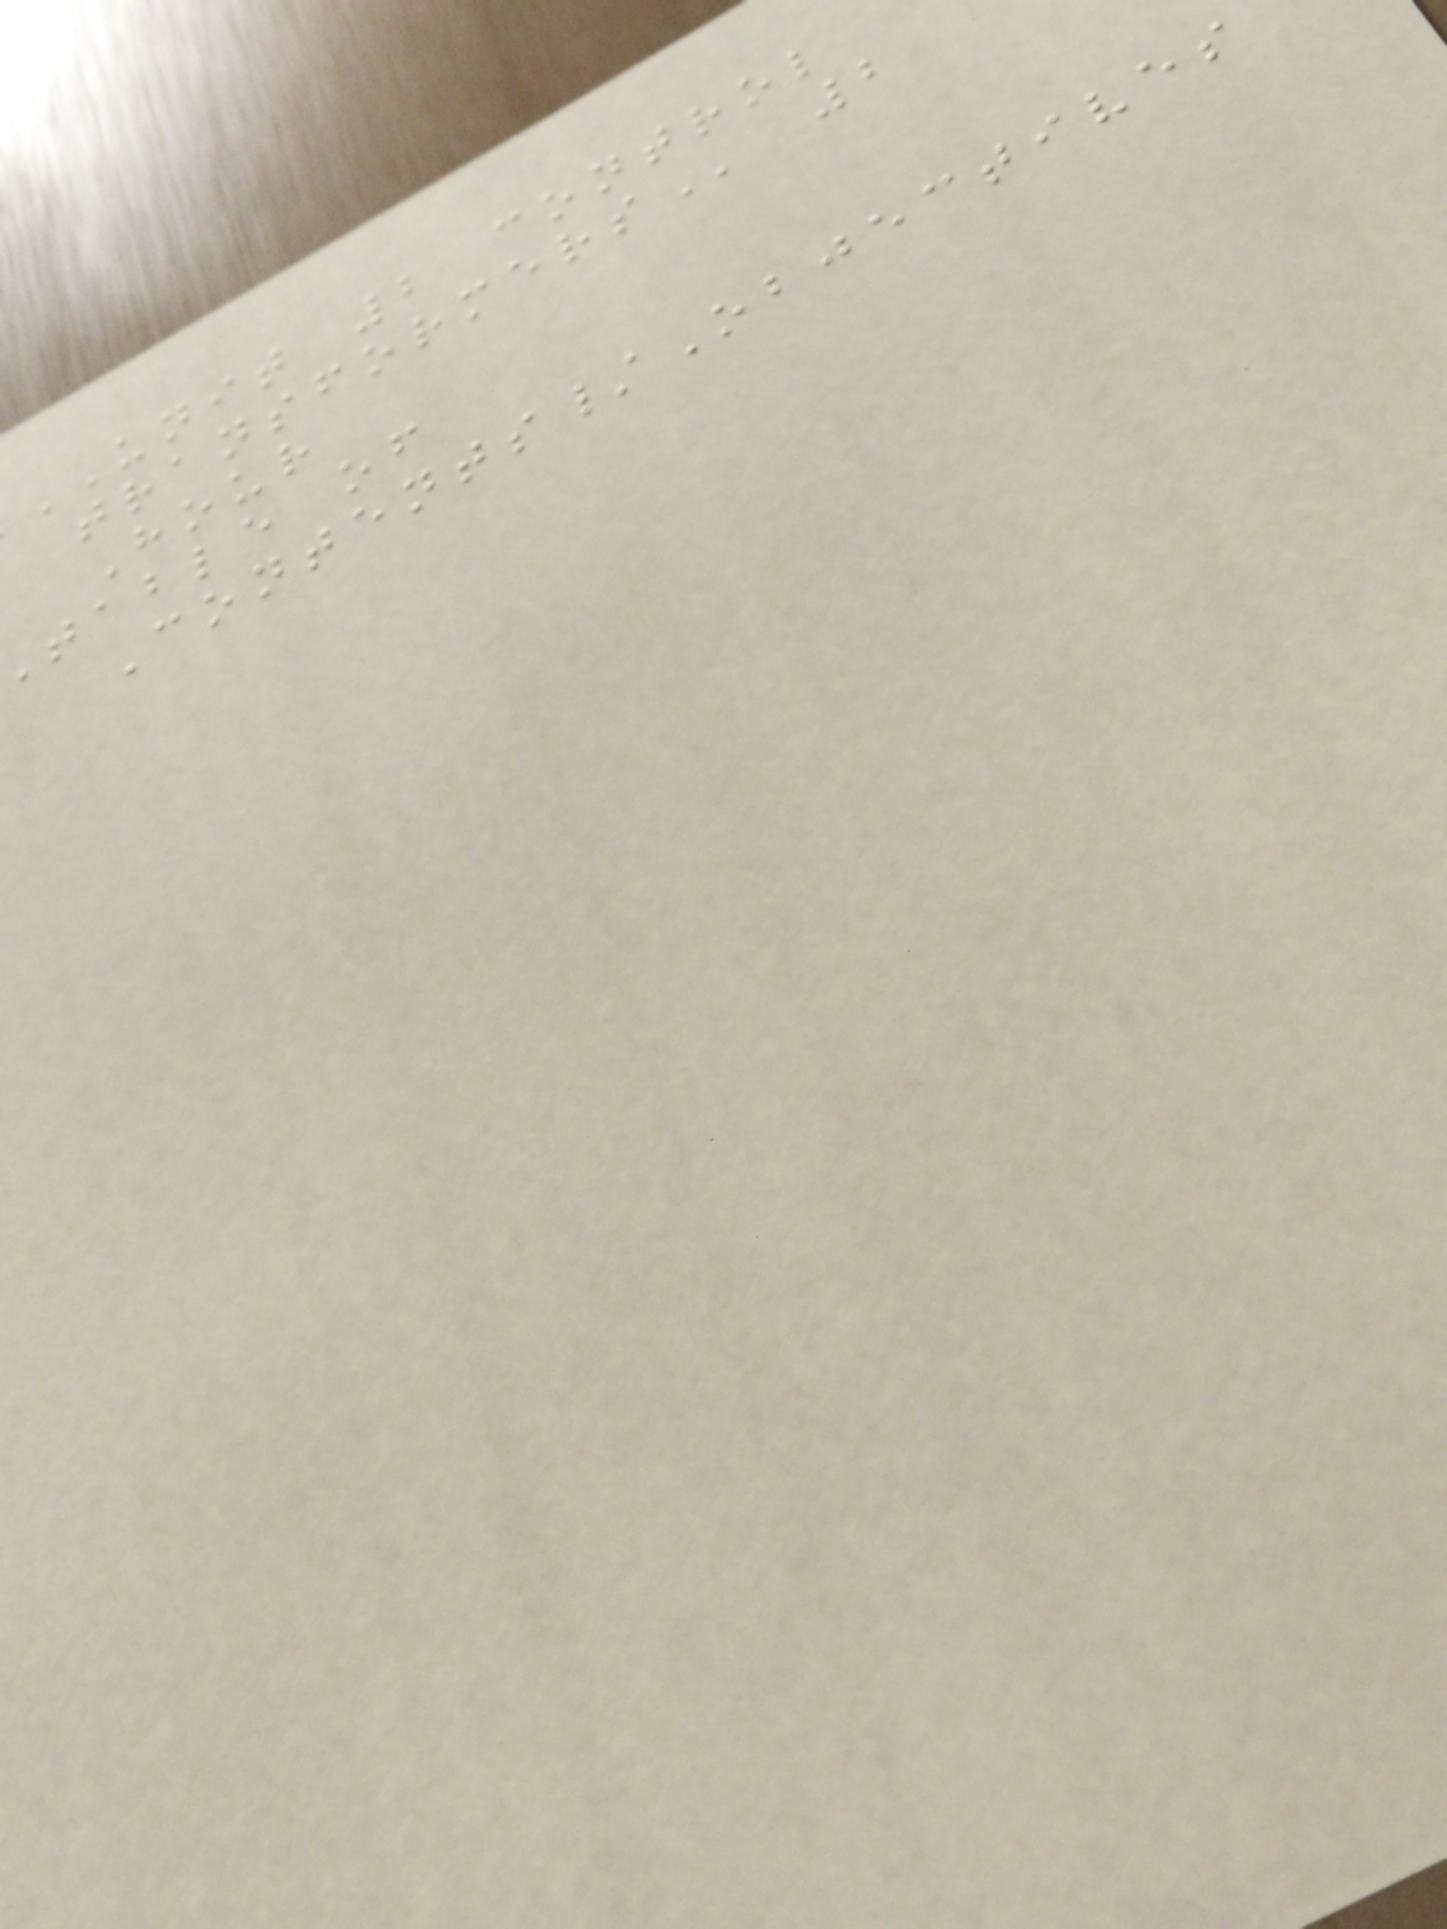UNIT 2 control
Hour
table of
Contents/Objectives
